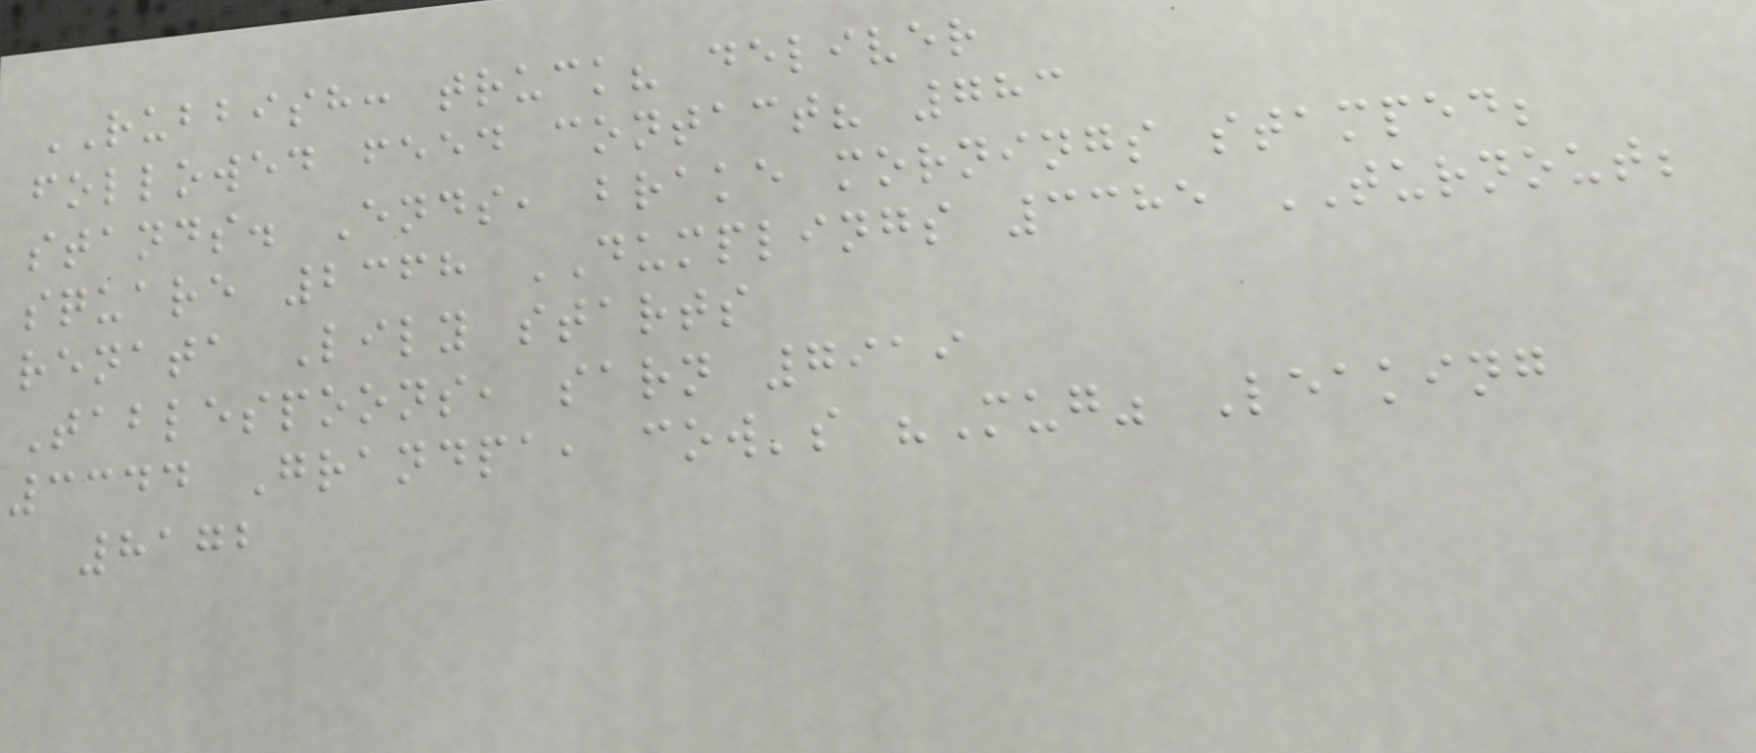RUBBISH: truck? deliver
followed feed contact? 783
stands. Ends, brake mornings stamped;
square 2368 DUMPLINGS 3385 TURNOUT;
renata Lily starts
Tablespoons, sarn 7919
3344 Grandpa, cow's "Mug" Leaking
8172
